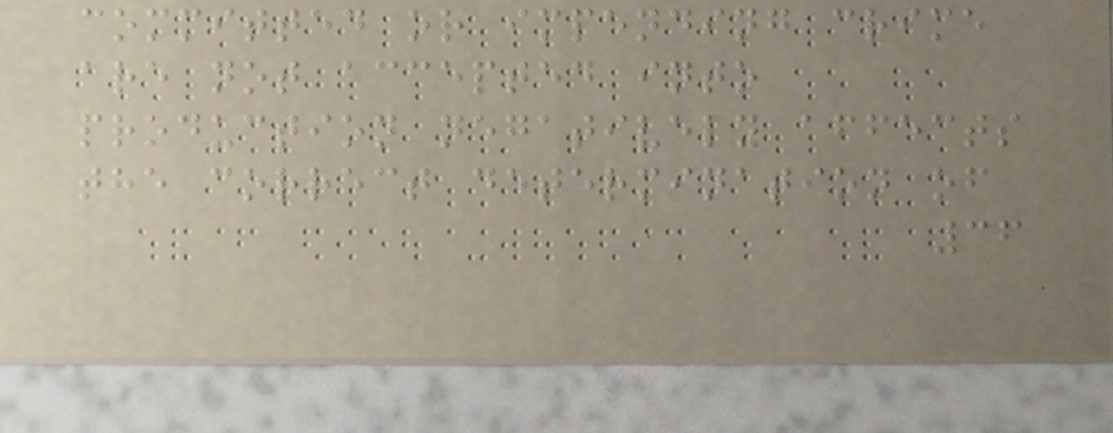committed or impending crime
are not accepted into
production negatively affects
the correct determination of
36
